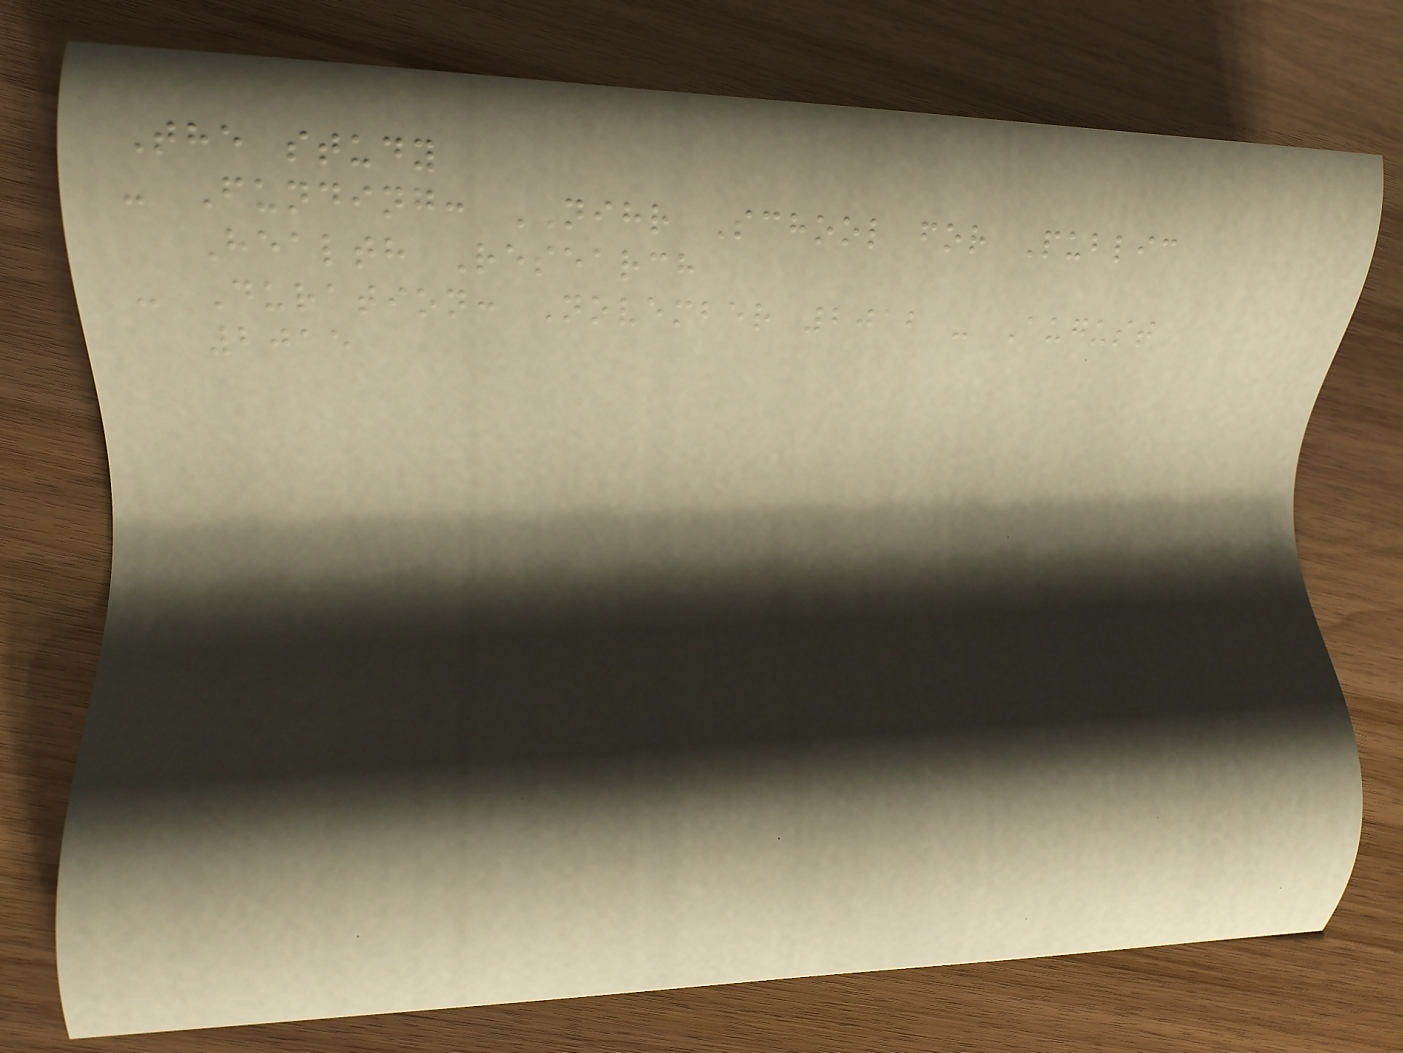The study
- Funding: NIHR School for Public
Health Research
- Duration: November 2012 - August
2015
